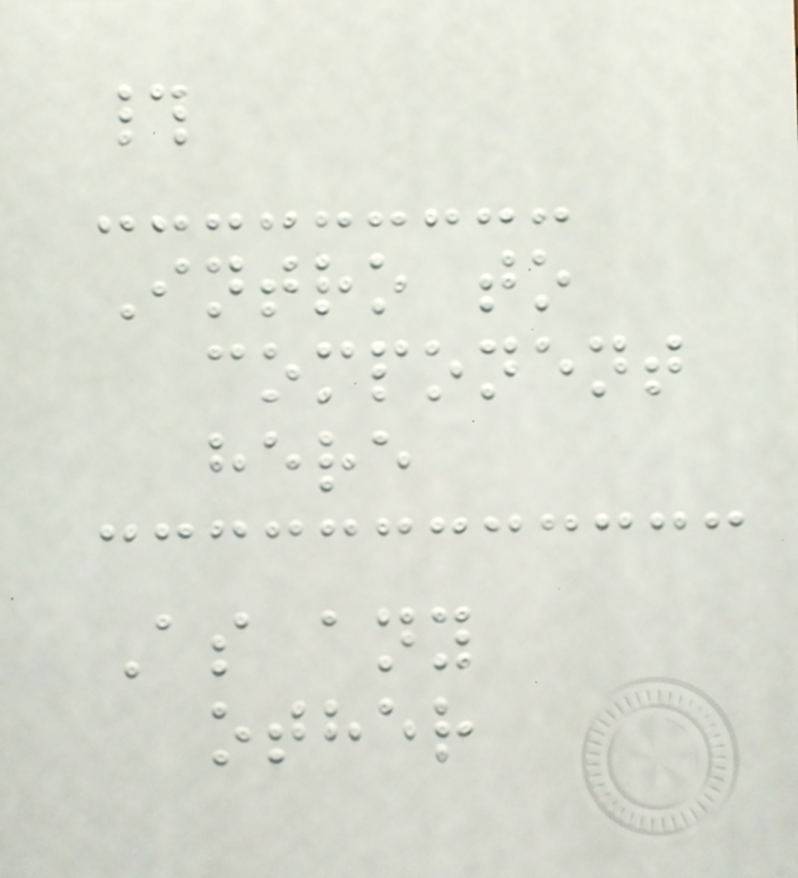#
Intro to
component
here
As any
other
